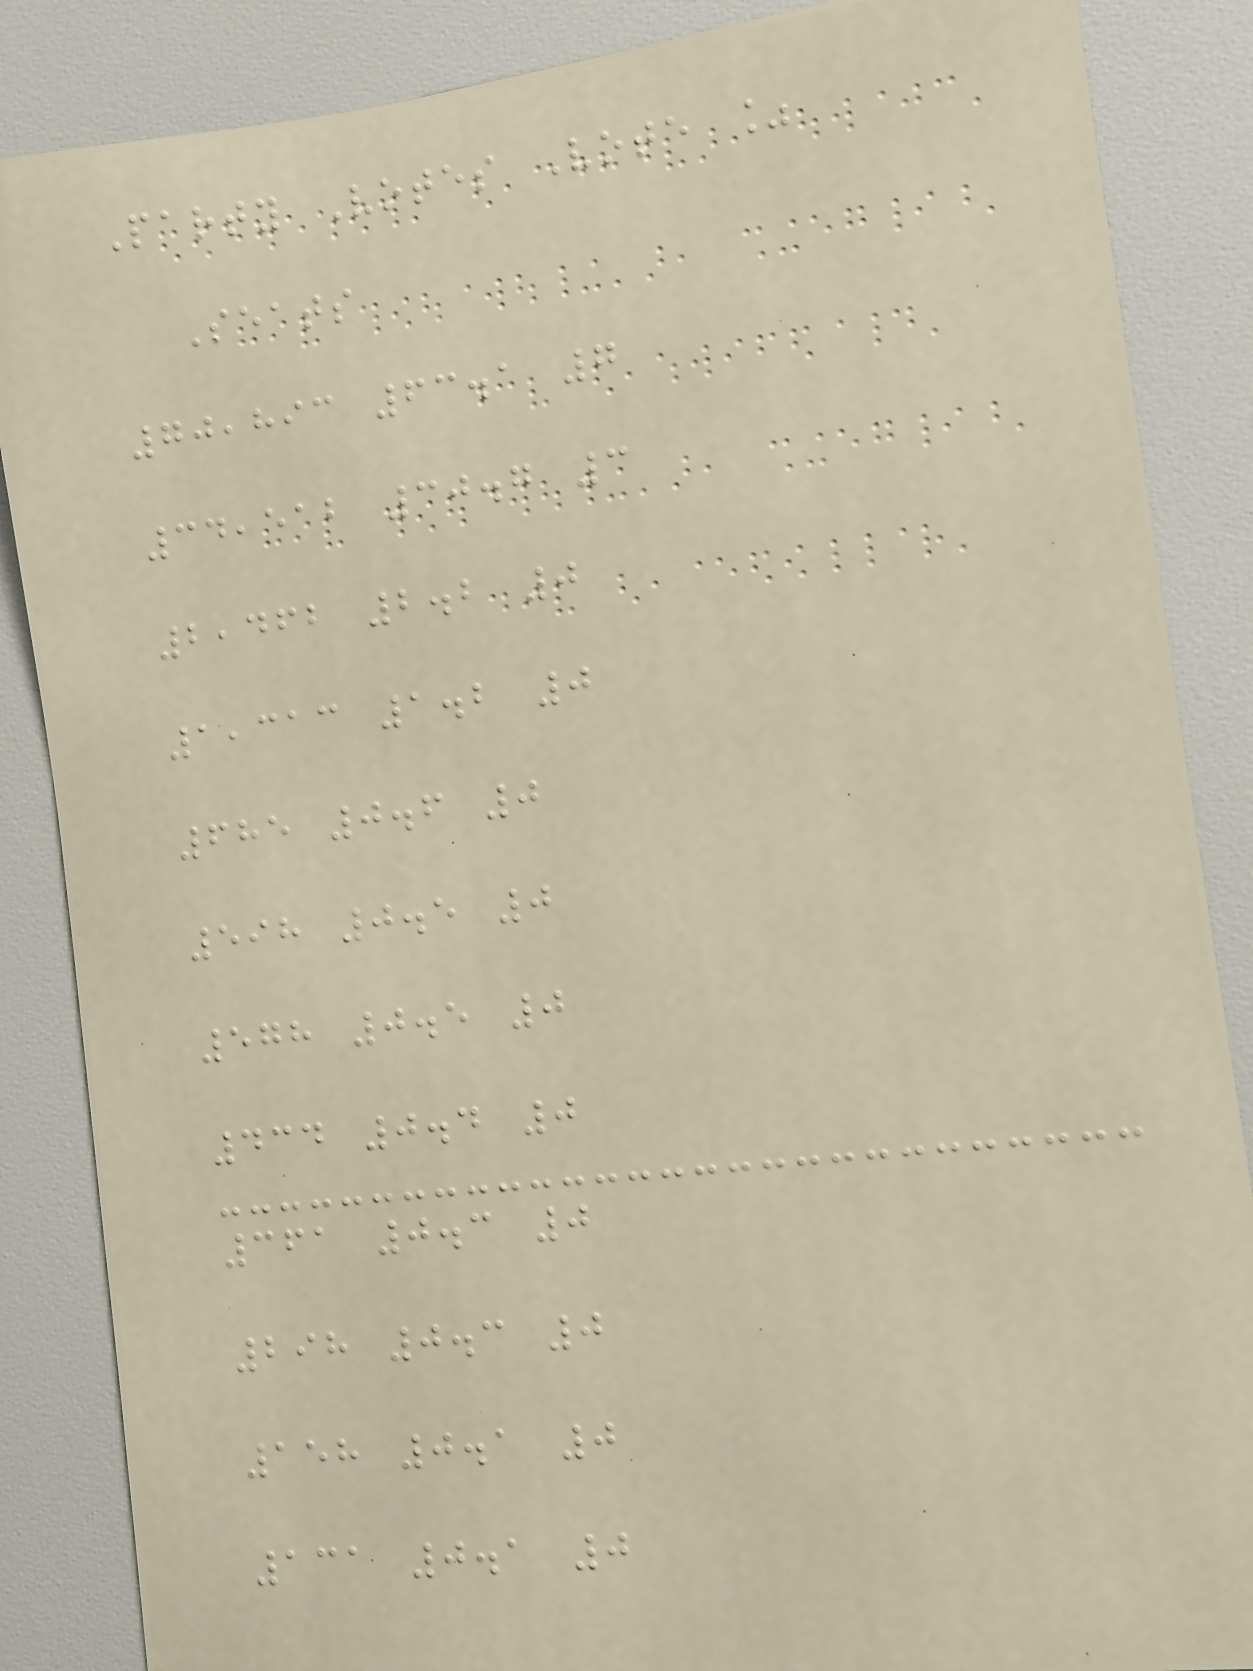Party Votes Vote %
Seats
70,893 63.1 7
34,512 30.7 3
2,462 2.2 0
1,313 1.2 0
685 0.6 0
598 0.5 0
578 0.5 0
434 0.4 0
361 0.3 0
298 0.3 0
158 0.1 0
131 0.1 0
